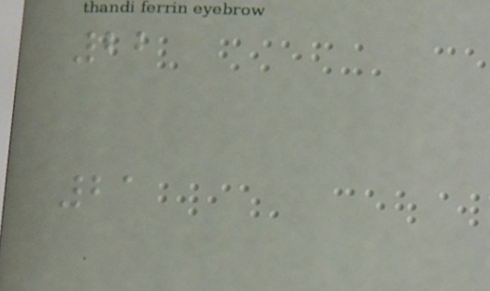22
21
